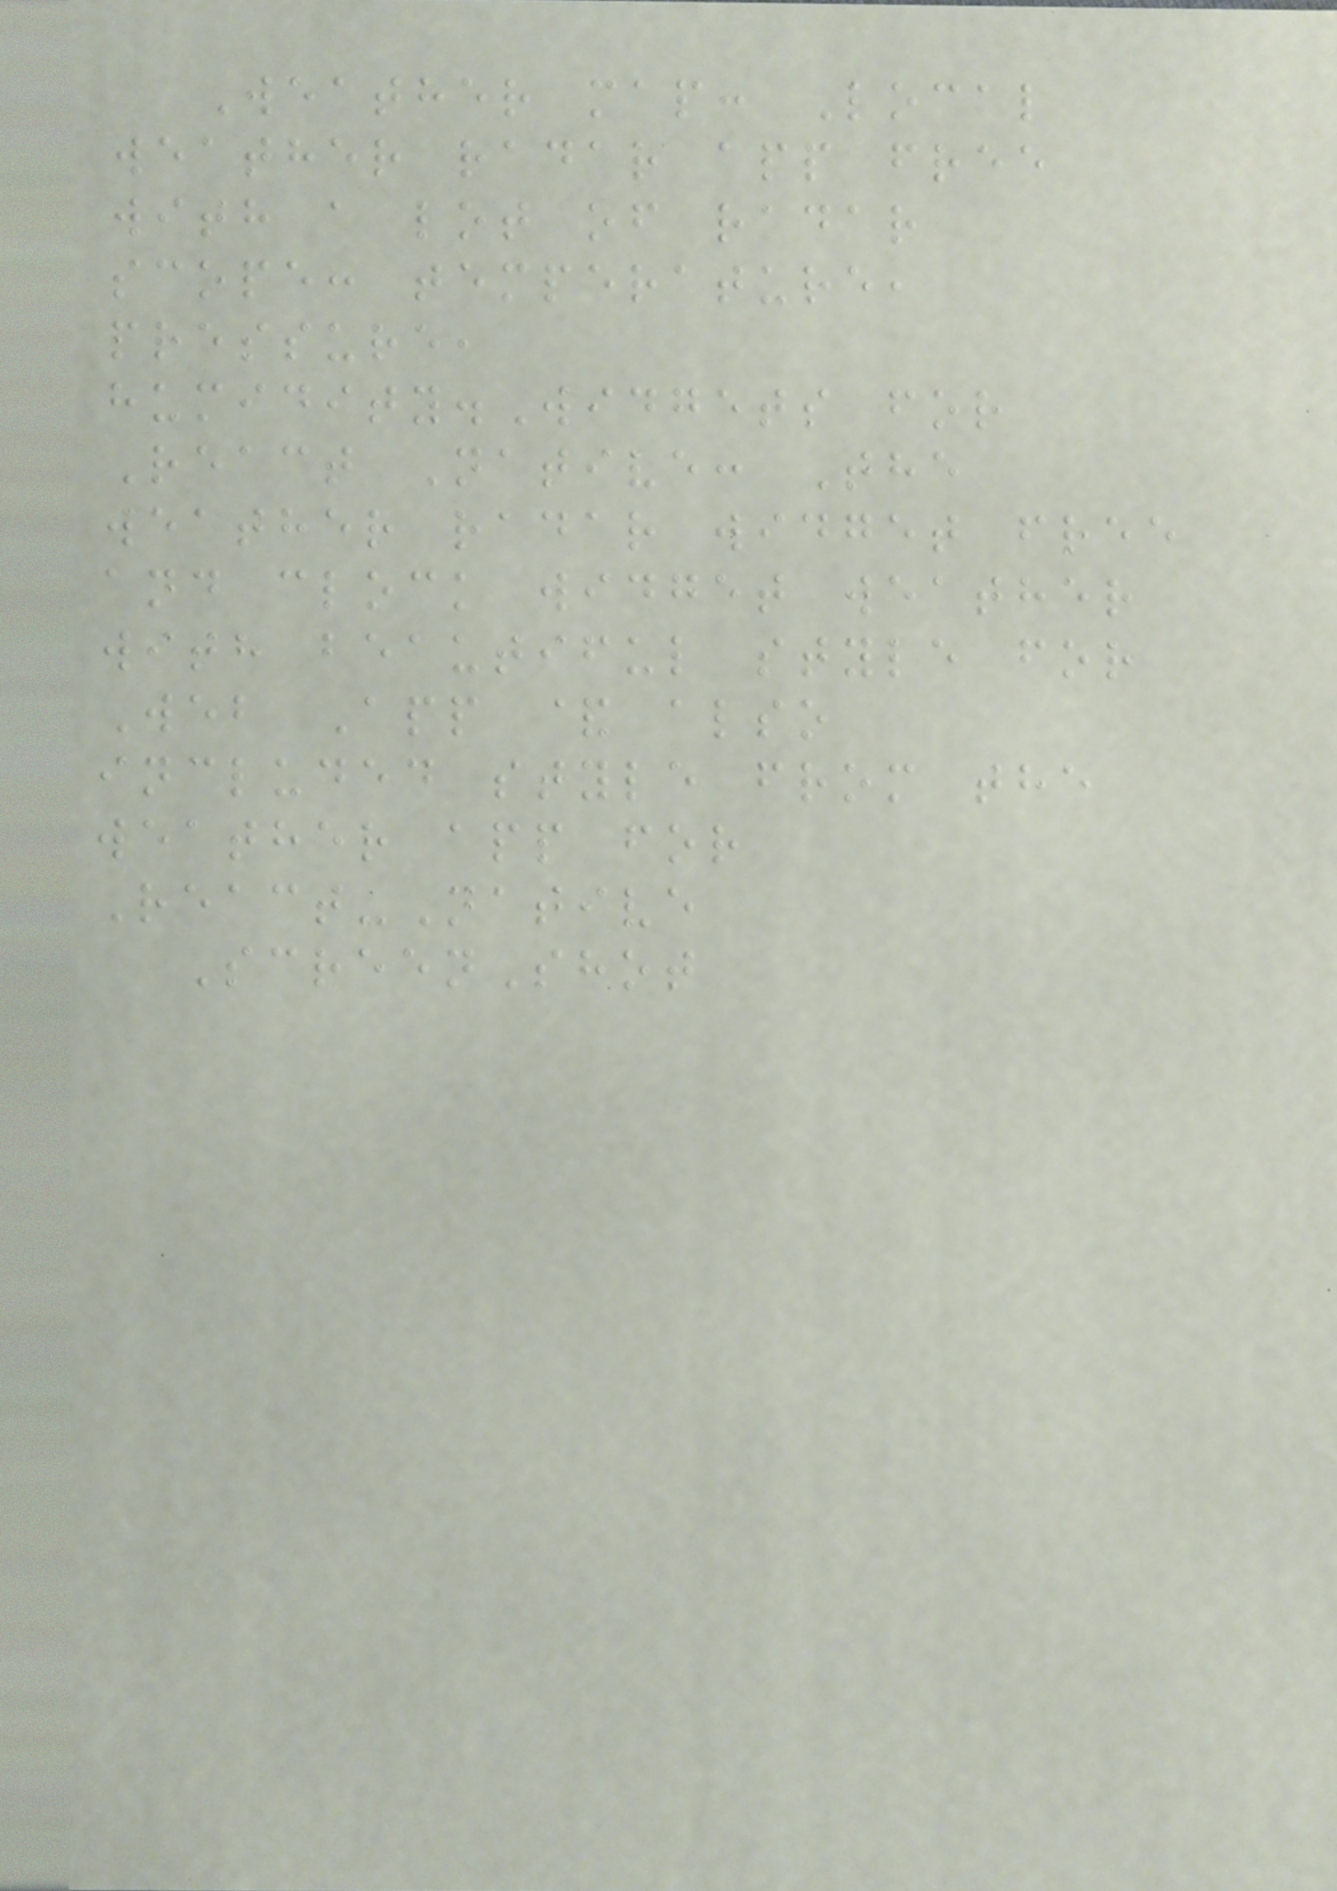Weather map: Local
weather radar app free
with a lot of radar
scope: temperature,
pressure,
humidity.Widgets for
React Native: The
weather radar widget free
and clock widget weather
with beautiful style for
Web App & also
included style from the
weather app for
React-Native
ScreenShot
